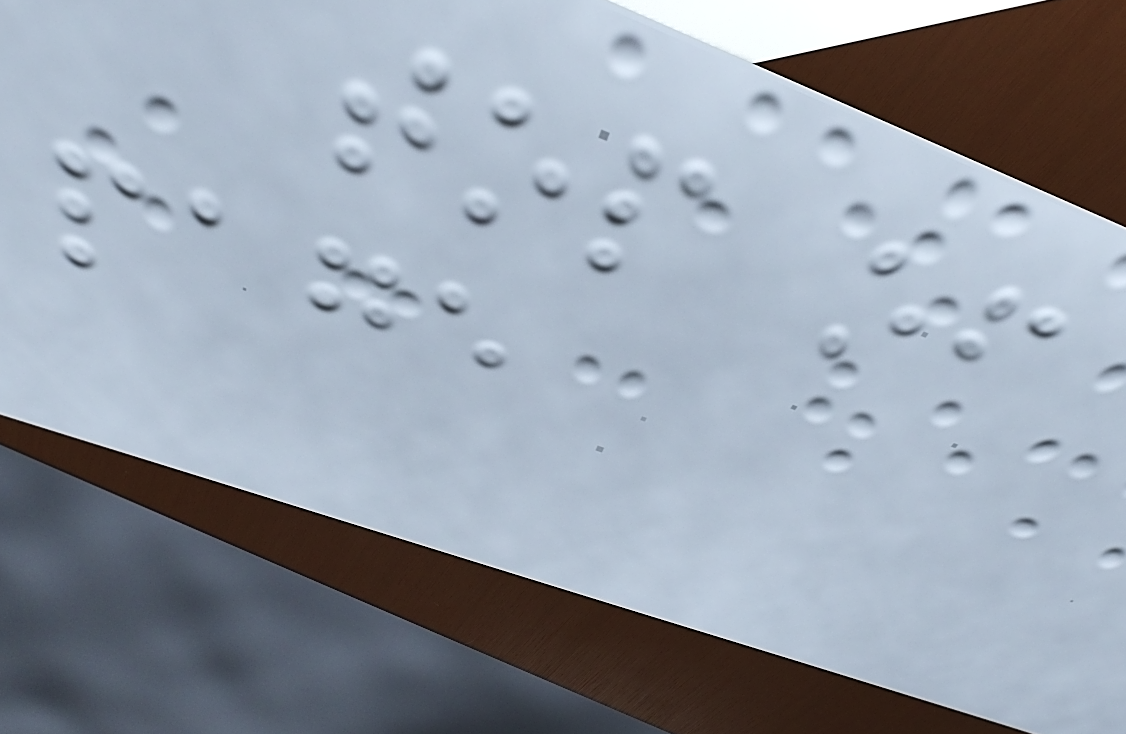top of
page
